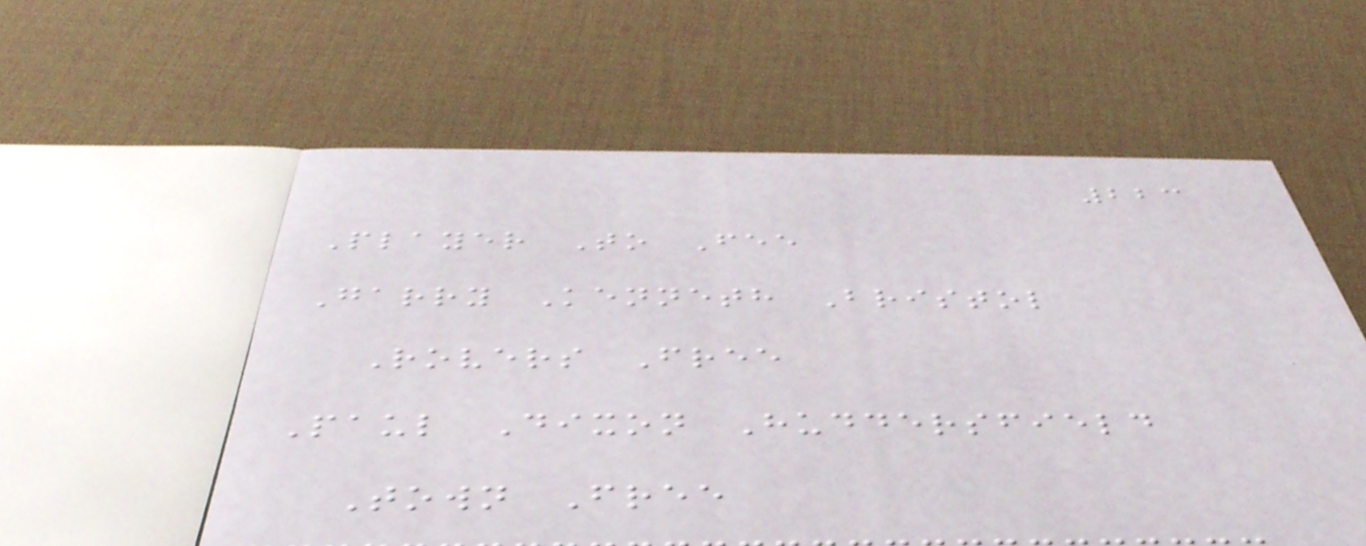223
Player To Fee
Garry Kenneth Bristol
Rovers Free
Paul Dixon Huddersfield
Town Free
